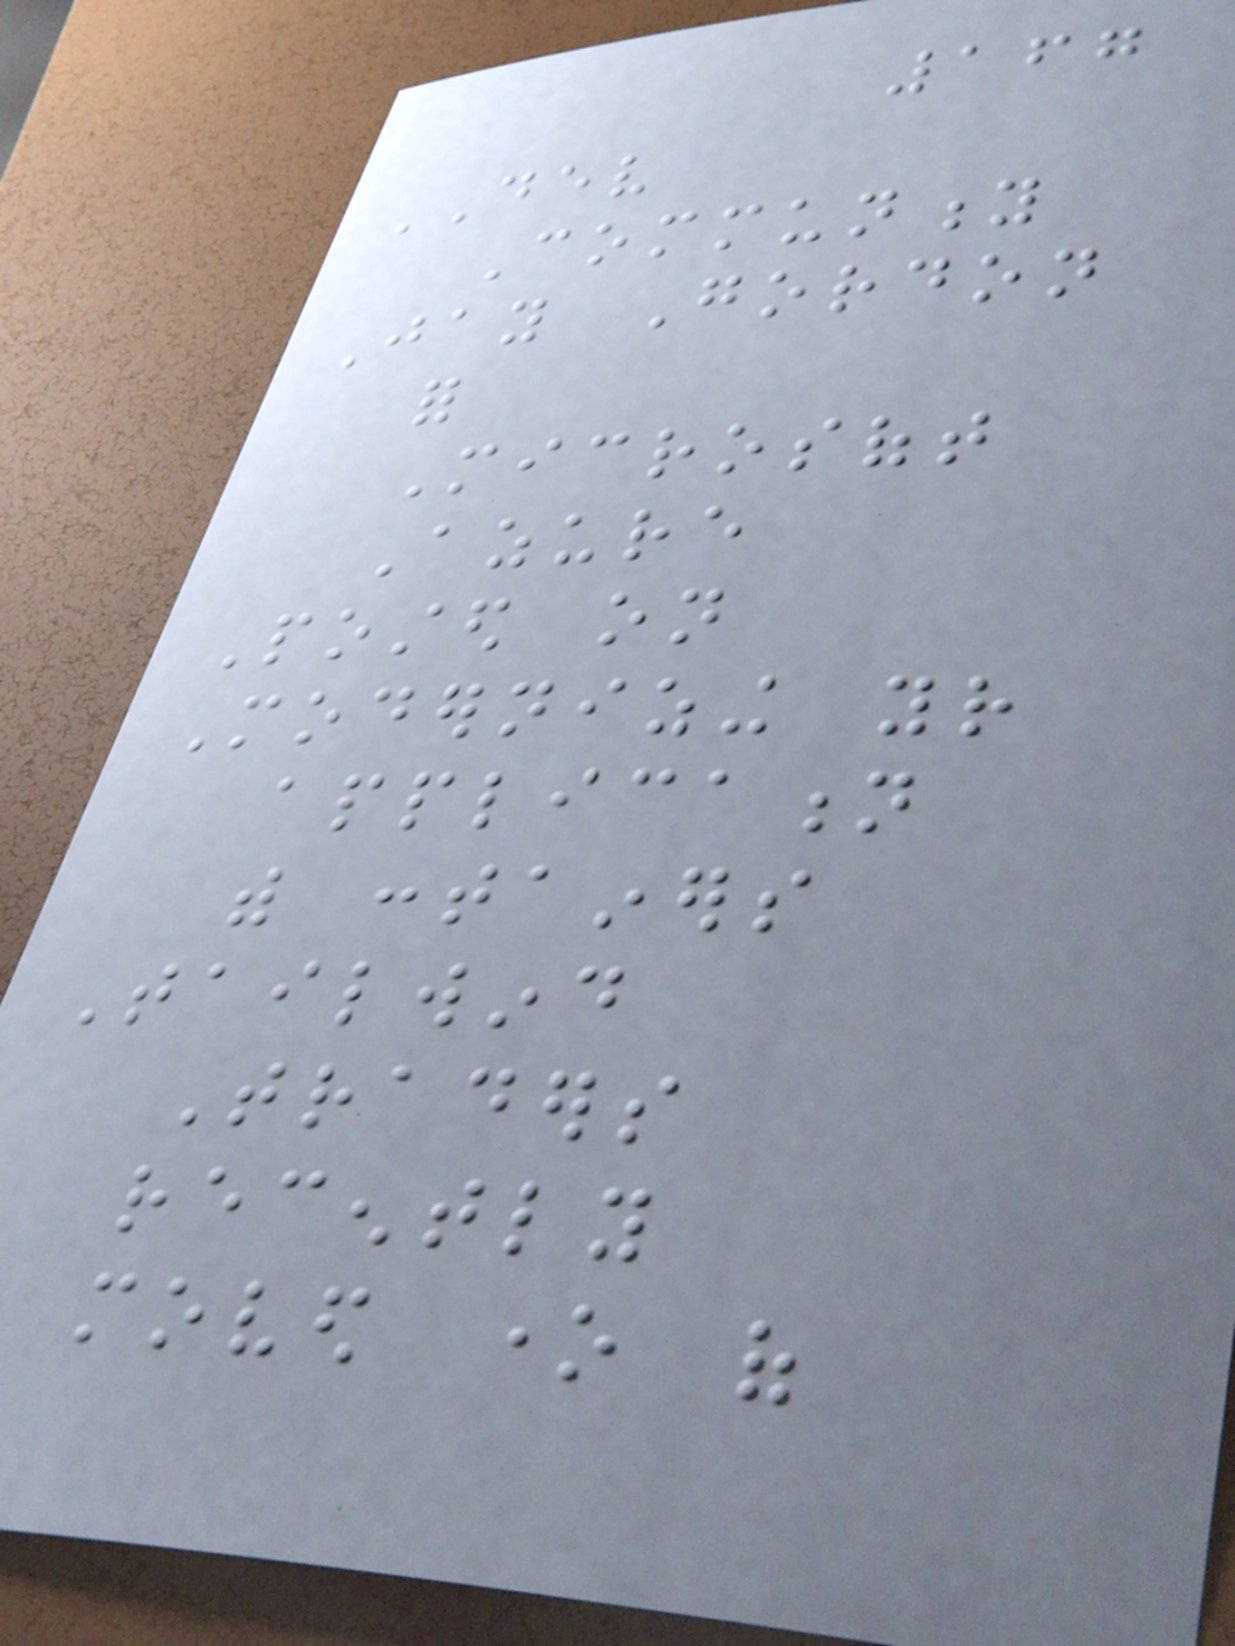167
DEV
Community
Jay Gordon
for
Microsoft
Azure
Posted on
Modernizing your
application
with containers
Tailwind
Traders
recently
moved one of
